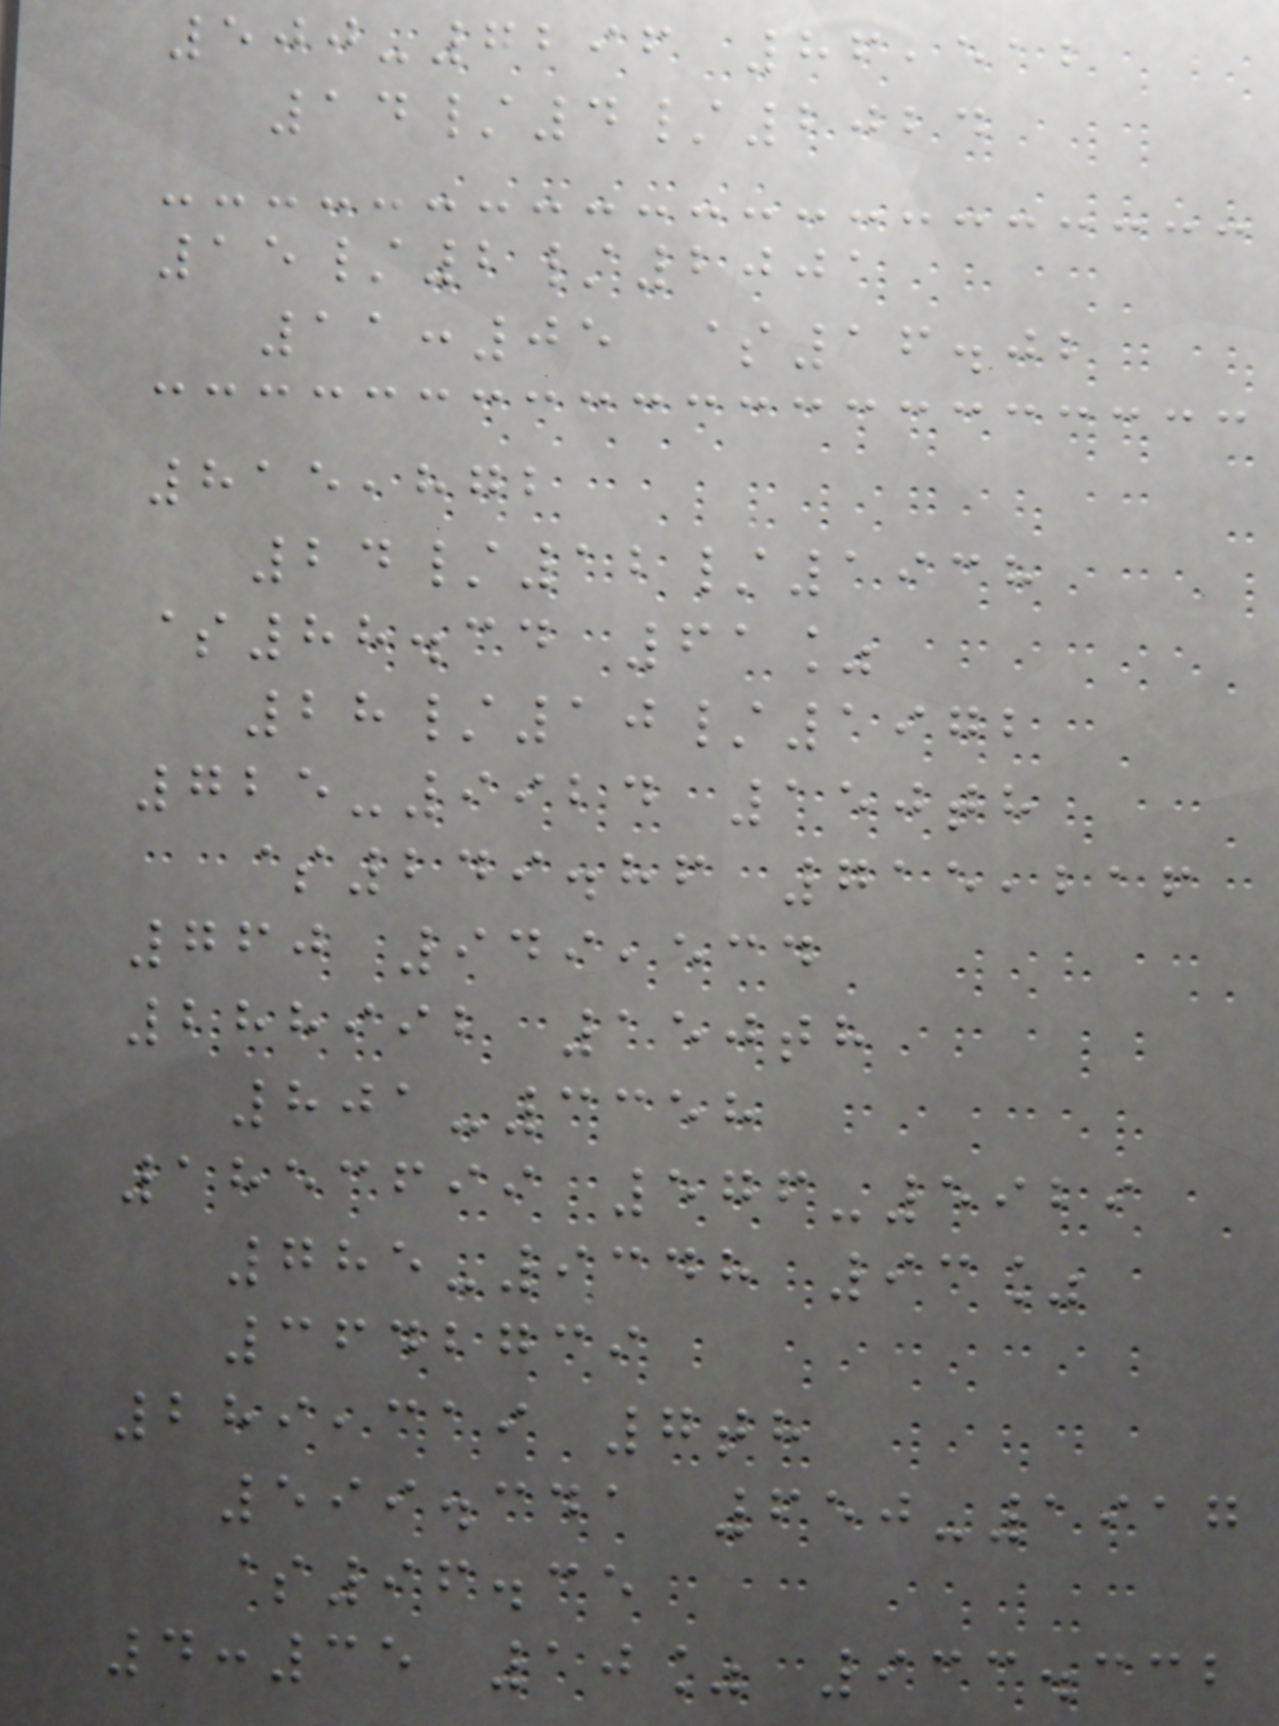500-7296 86,512
14/4/2024
15/2/2001
11:05 $16.02
815,872
24/12/1938
$88.34 61%
28/10/1972
725-9924 150th
$249.86 715,216
760 949,534
288992 150th
801-3358
1853699 576-5929
785-9348 93%
3642739
289,319 7th
599.341 650-1917
$96.35
4:35 10% 933.332
